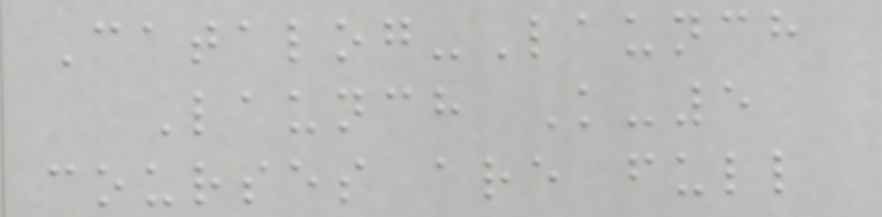Catalog-Launch
Launch K-5
courses are full
